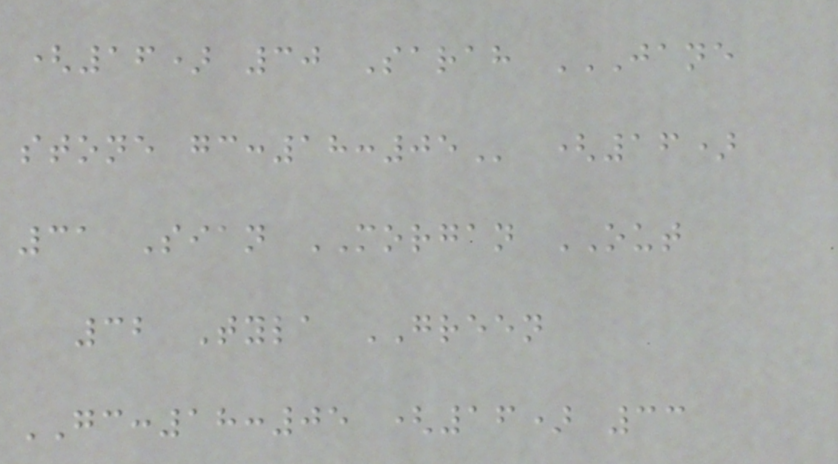(16) 30 Sarah JANE
STONE GC:18:05 (16)
31 Sian MORGAN OUT
32 Tyla GREEN
GC:18:05 (16) 33
